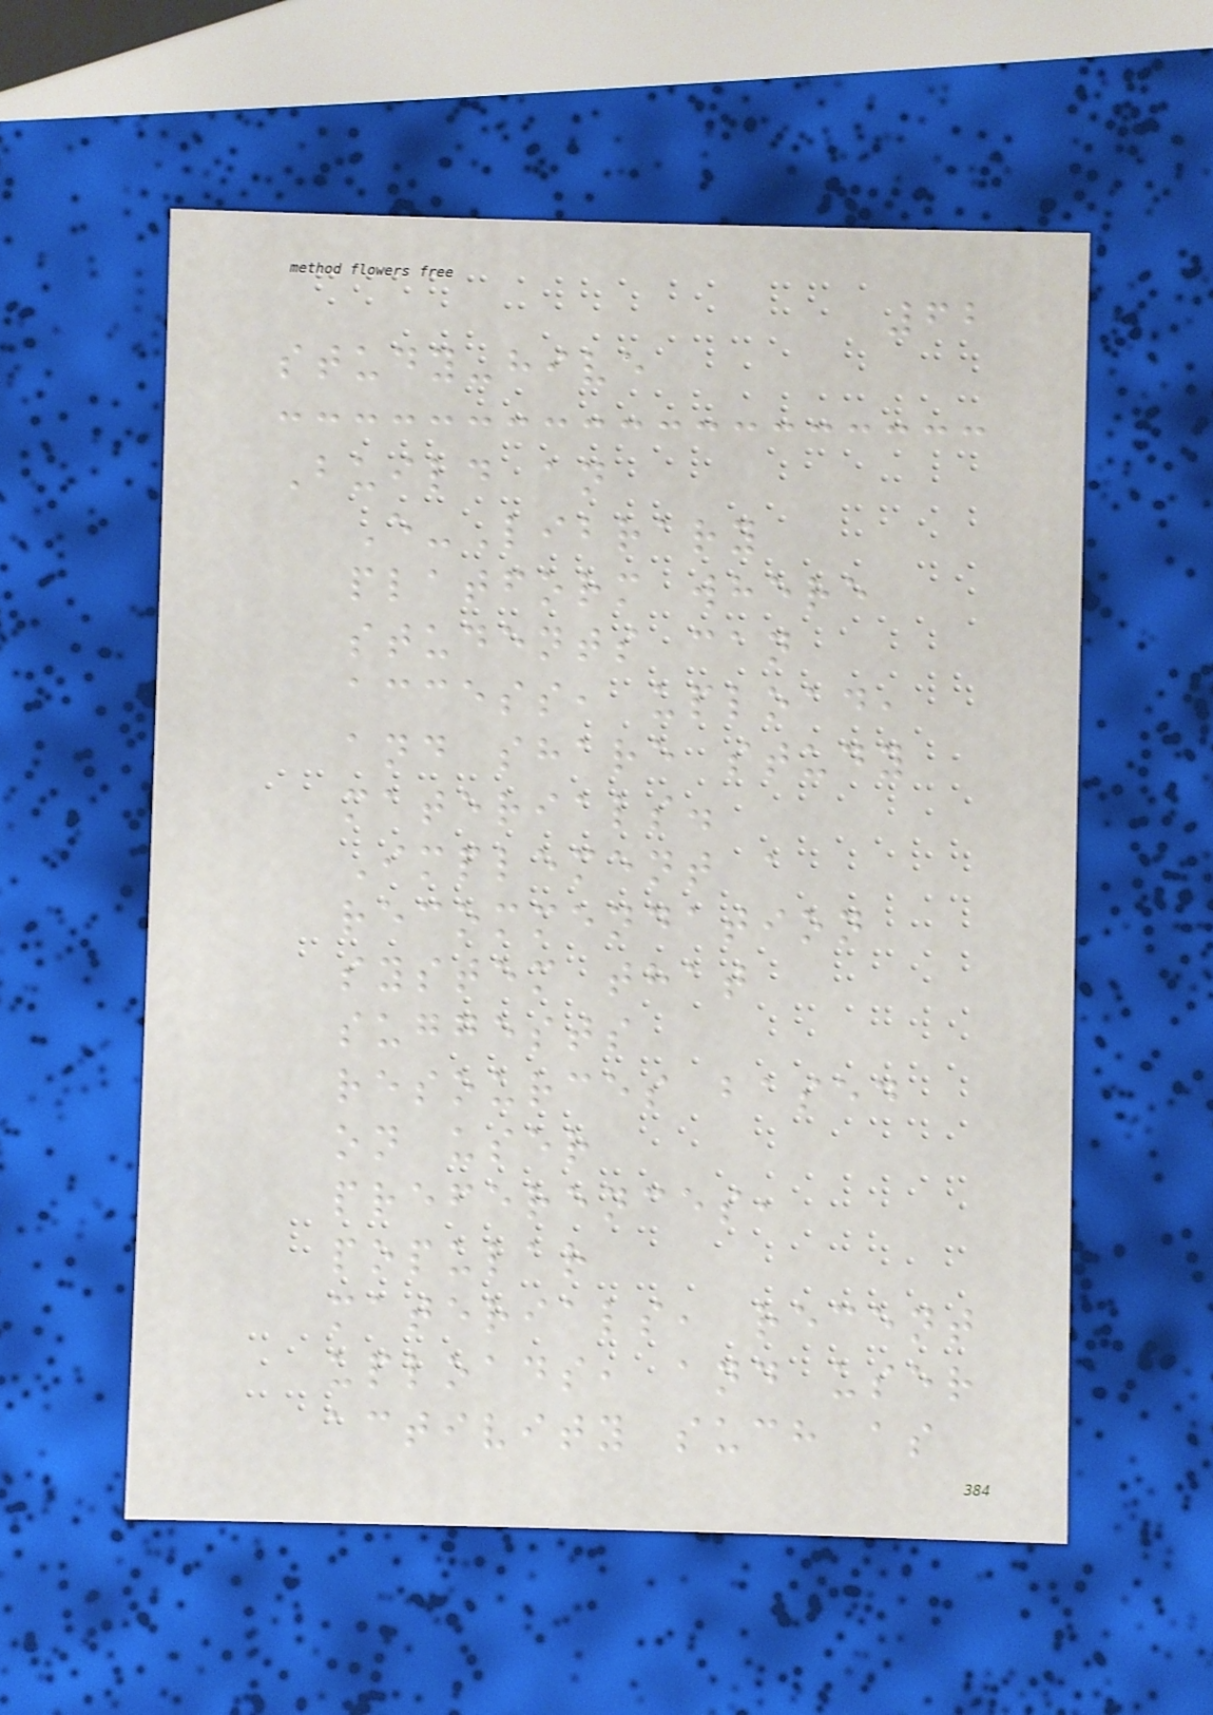62
study-hive
Build an
E-Library
platform where
students can
access, upload,
and share study
materials.
Implement a
recommendation
system that
suggests
resources based
on user
preferences,
popular
materials, recent
uploads, and user
activity such as
